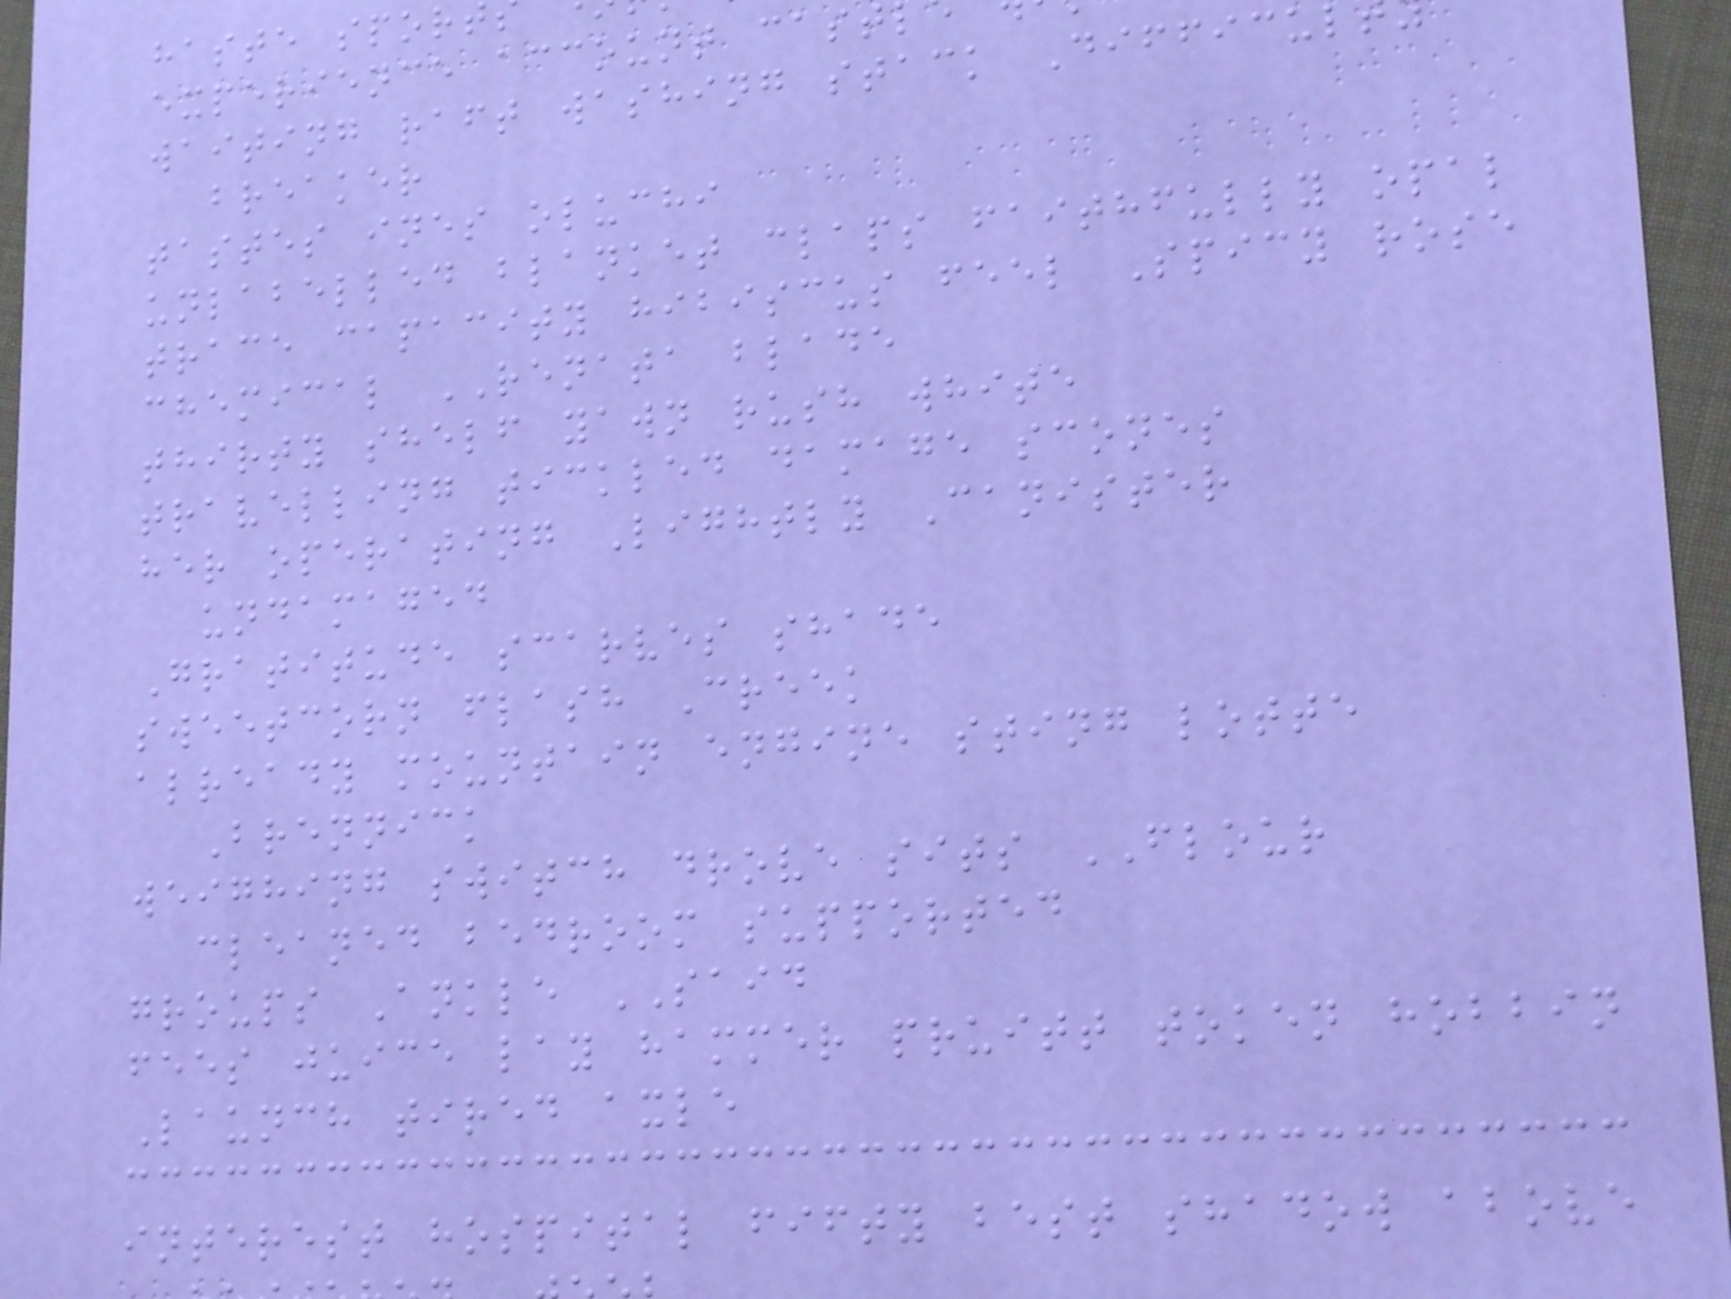haste sport
experience account cast
waiting raft washing stack Difficu
breaker
tastes ines oluchi
unlabelled blanket claps faithfully opal
trace capacity hibiscus feel Spicy rose
chemical RENATA blade
thirty shelf yawn rush white
travelling tickled damage scones
her operating Lightly Canister
undamaged
Gratitude scarves shade
sweetcorn flash Creek
already mountain engine sting lotte
Brennick
weighing switch drove sits FLOUR
cleaned bedroom supported
groups Ankle SAID
fees juice lay hammer pruitt token hobbin
Launch tired axle
interest hospital fifty best shadow above
